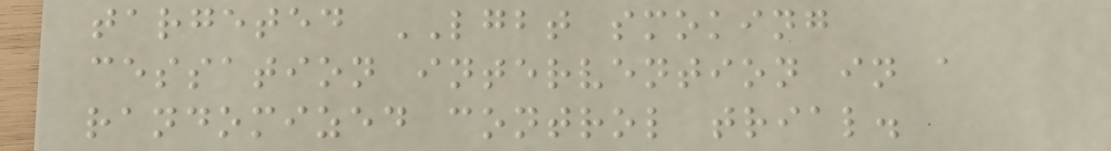targeted LGBT smoking
cessation intervention in a
randomized control trial.
